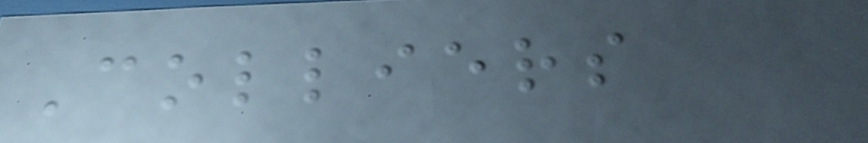Colliers
